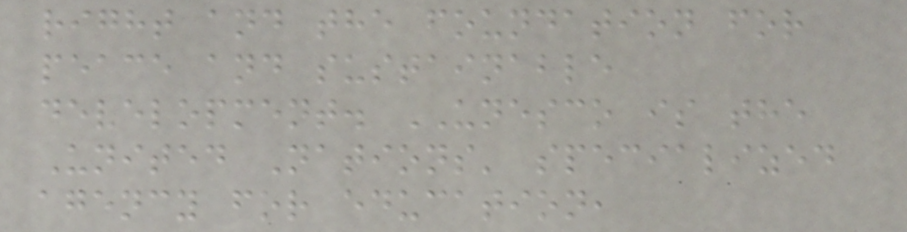right and the foundation for
peace and sustainable
development. UNESCO is the
United Nations' specialized
agency for education,
